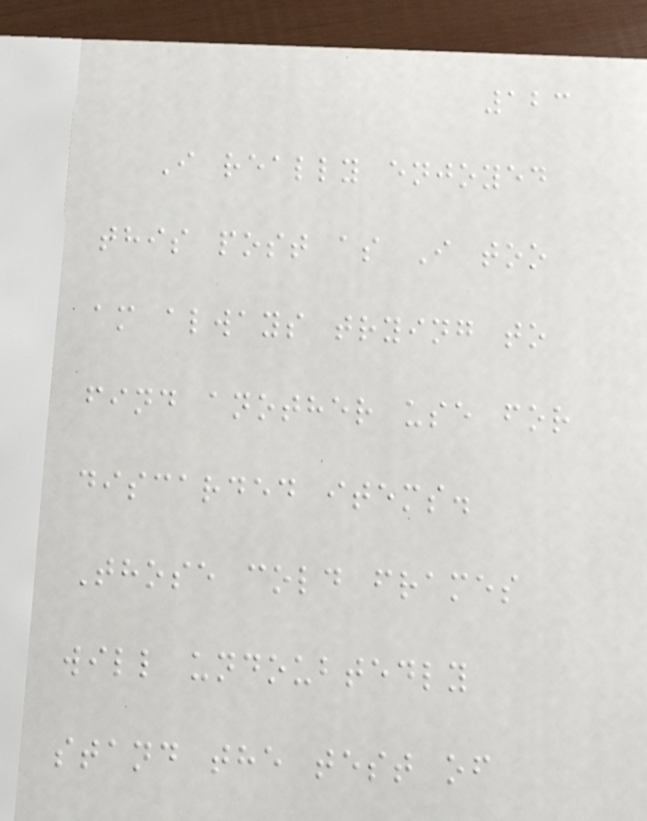123
I really enjoyed
this post as I too
am always trying to
find another use for
discarded items.
Those cold frames
will undoubtedly
stand the test of
